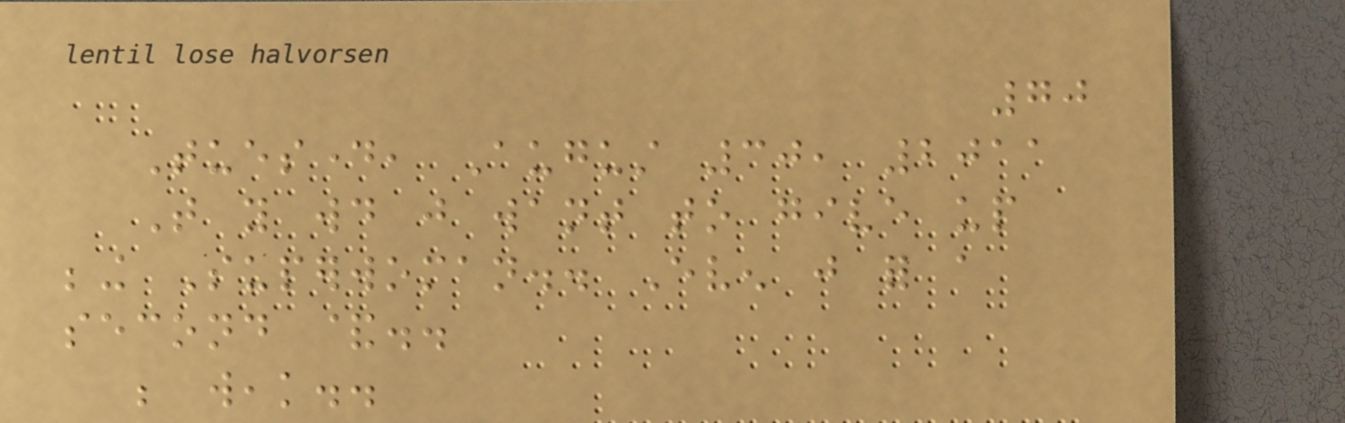70
Tuesday, August 30, 2011
That you would just want to give up
being Superwoman.. Even just for a
second &..
be weak..
